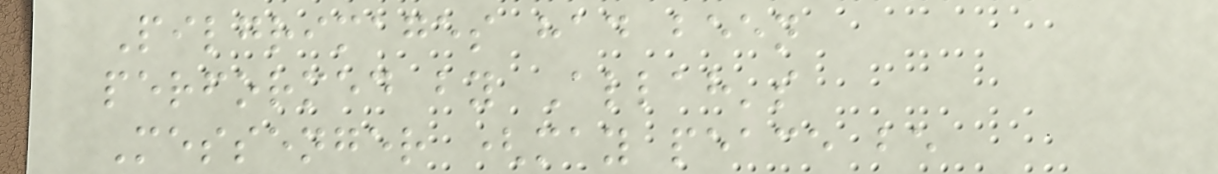Pilgrimages had been
performed by Allah's
Messenger (may peace be
